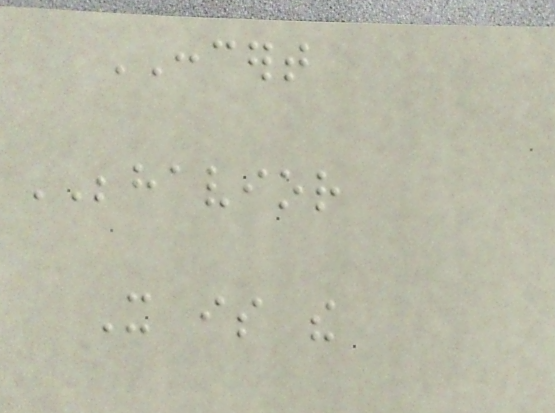CONCERT
BEHAVIOR
It is the
